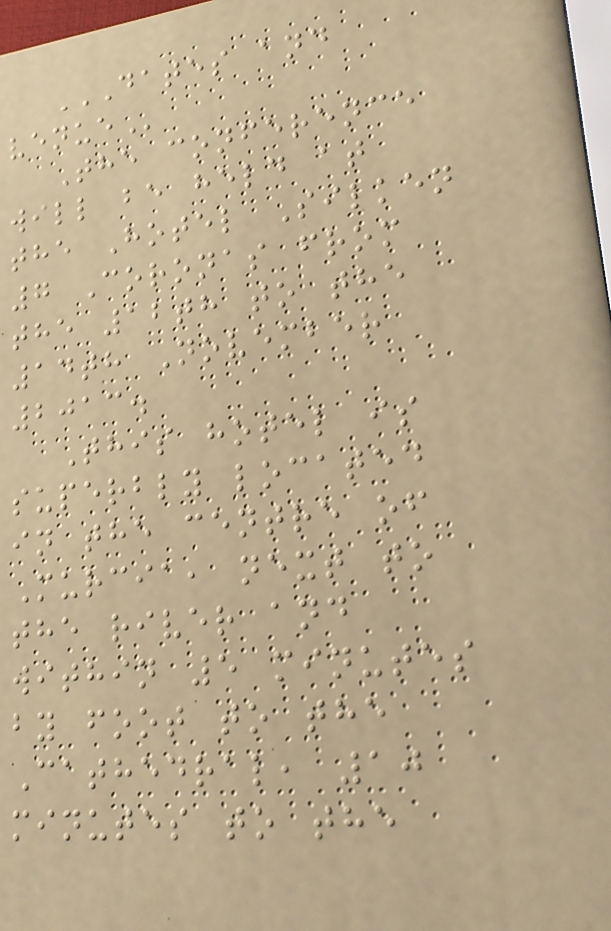DATES AND
VENUE
The conference
will be held at
the Hotel Silken
7 Coronas from
the 12th to the
14th November
2013.
This hotel is
superbly located
in the centre of
Murcia, next to
the river and
within 5 minutes
by foot to the
Cathedral, 10
minutes to the
